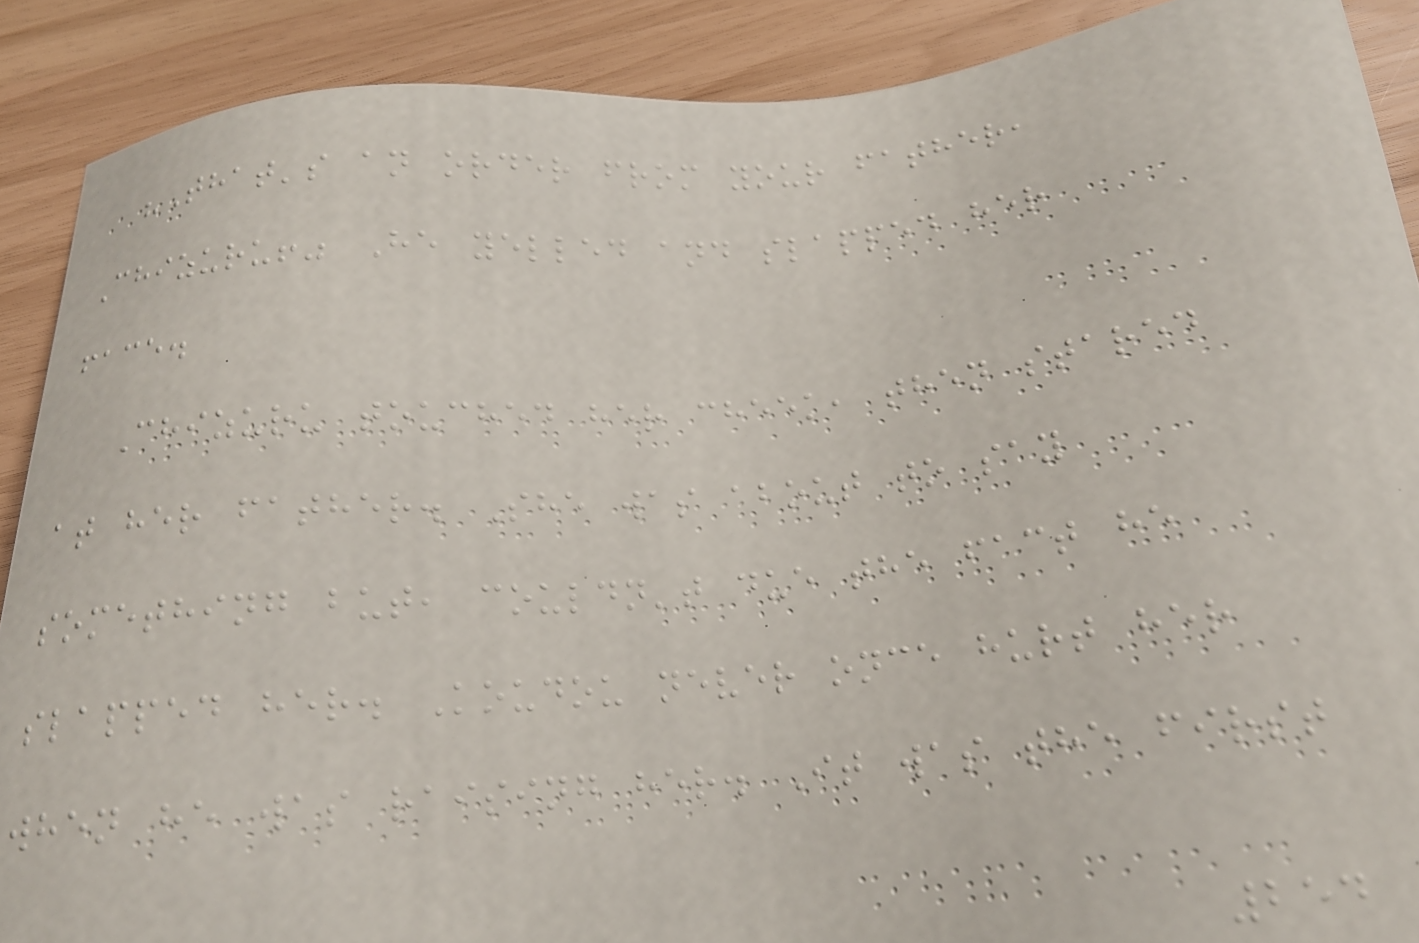"That's an order from your father,
Chizuru!" He yelled and slapped her
face.
Chizuru touched her cheek, then stared
at her father. She was about to say
something but, couldn't due the fact he
slapped her. Koudou never once hurt her
when he was raising her. It was the first
254
